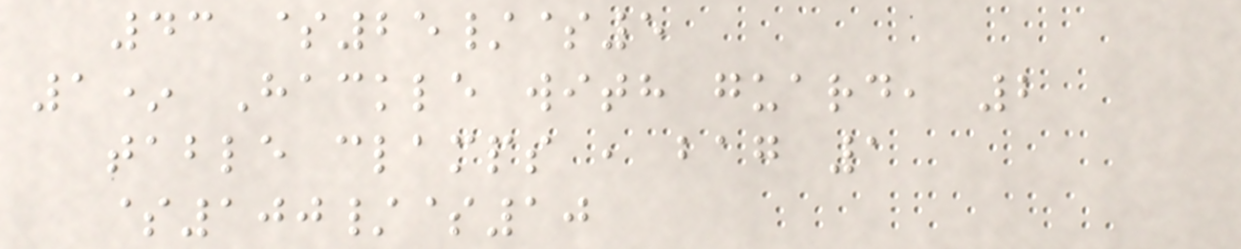43 $25/$5
1* Hackle with guard, 2
table clamps , bag 1
$100/$10
